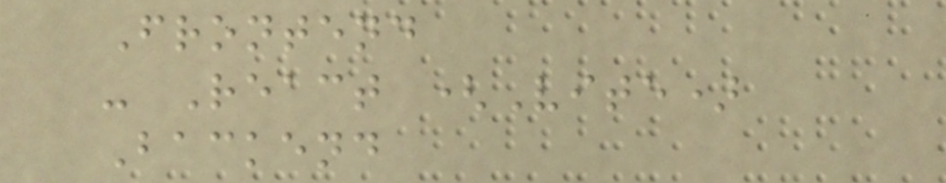Frontend
- React (Vite)
Backend
